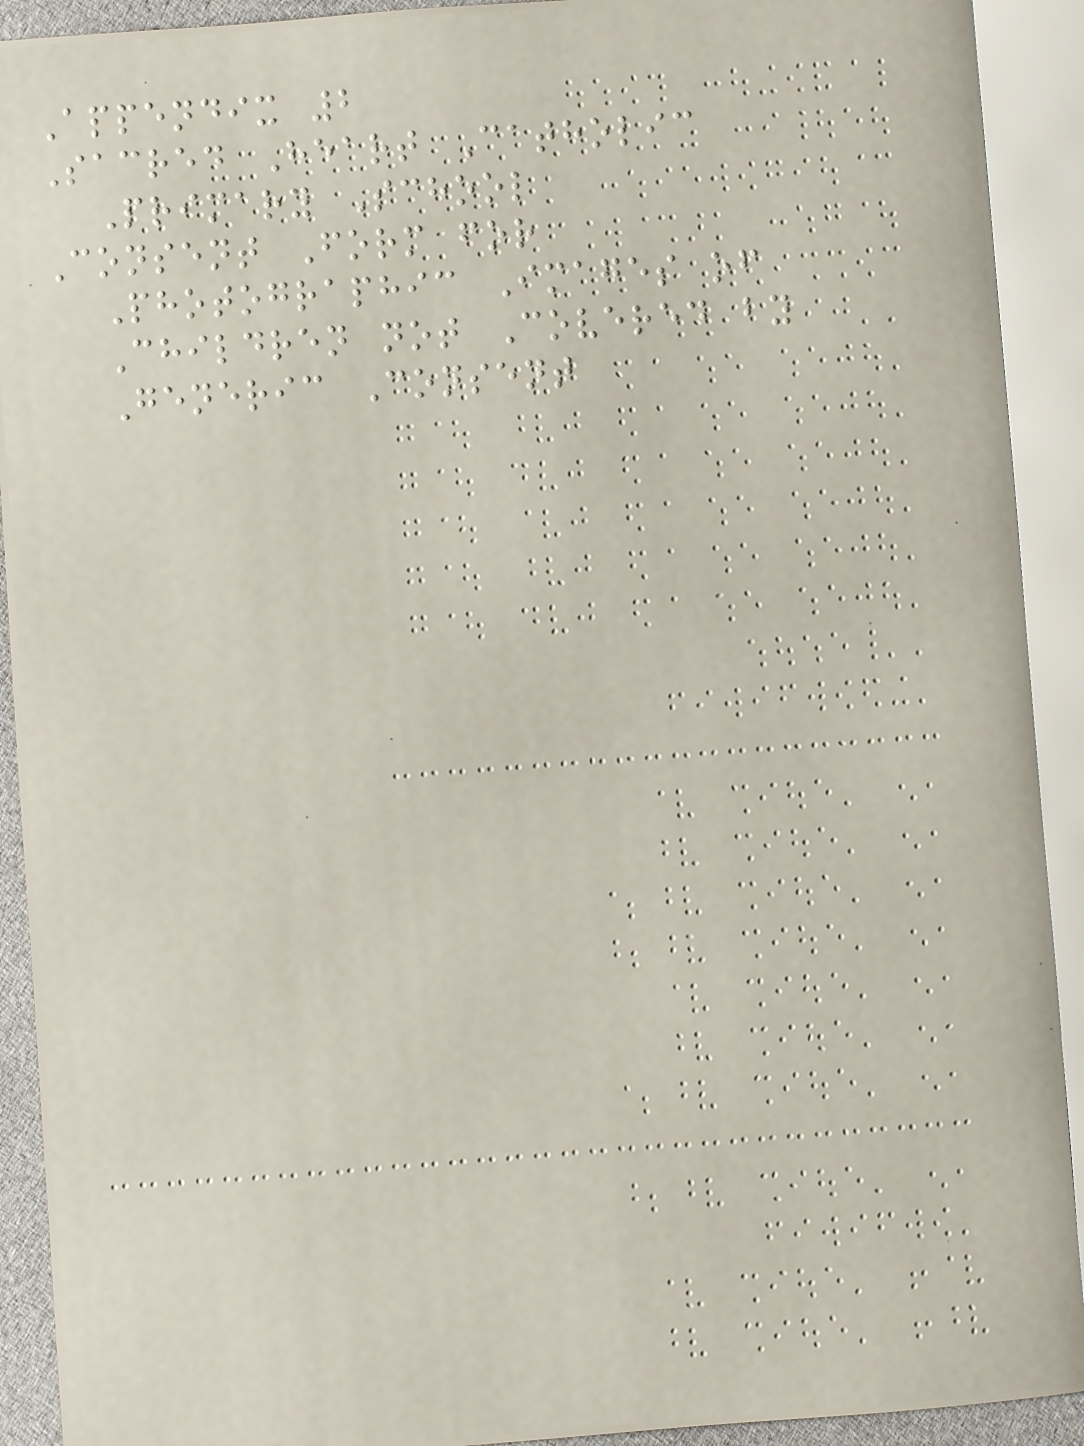Appendix 2
Sacred Heart Catholic
Primary School
Consent Form for
Photographic Images of
Children not Covered by
Generic Consent
